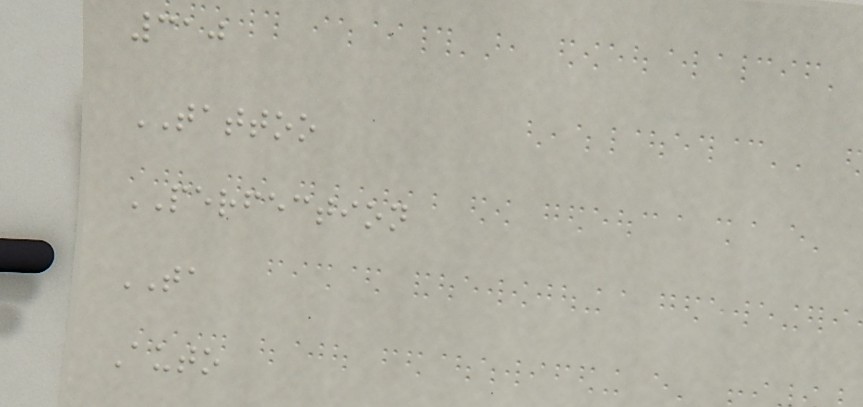310
TATTOO
PERFECTION
TA
Auto
